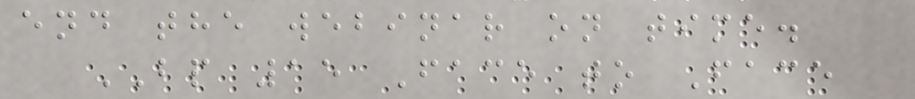end the webinar on time.
BP 15 Face to Face
